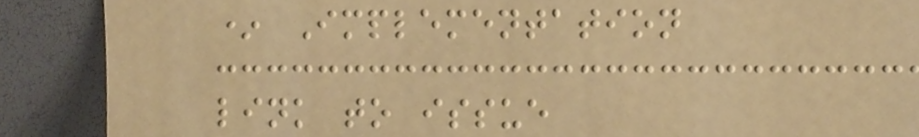* Implementation
link to issue
